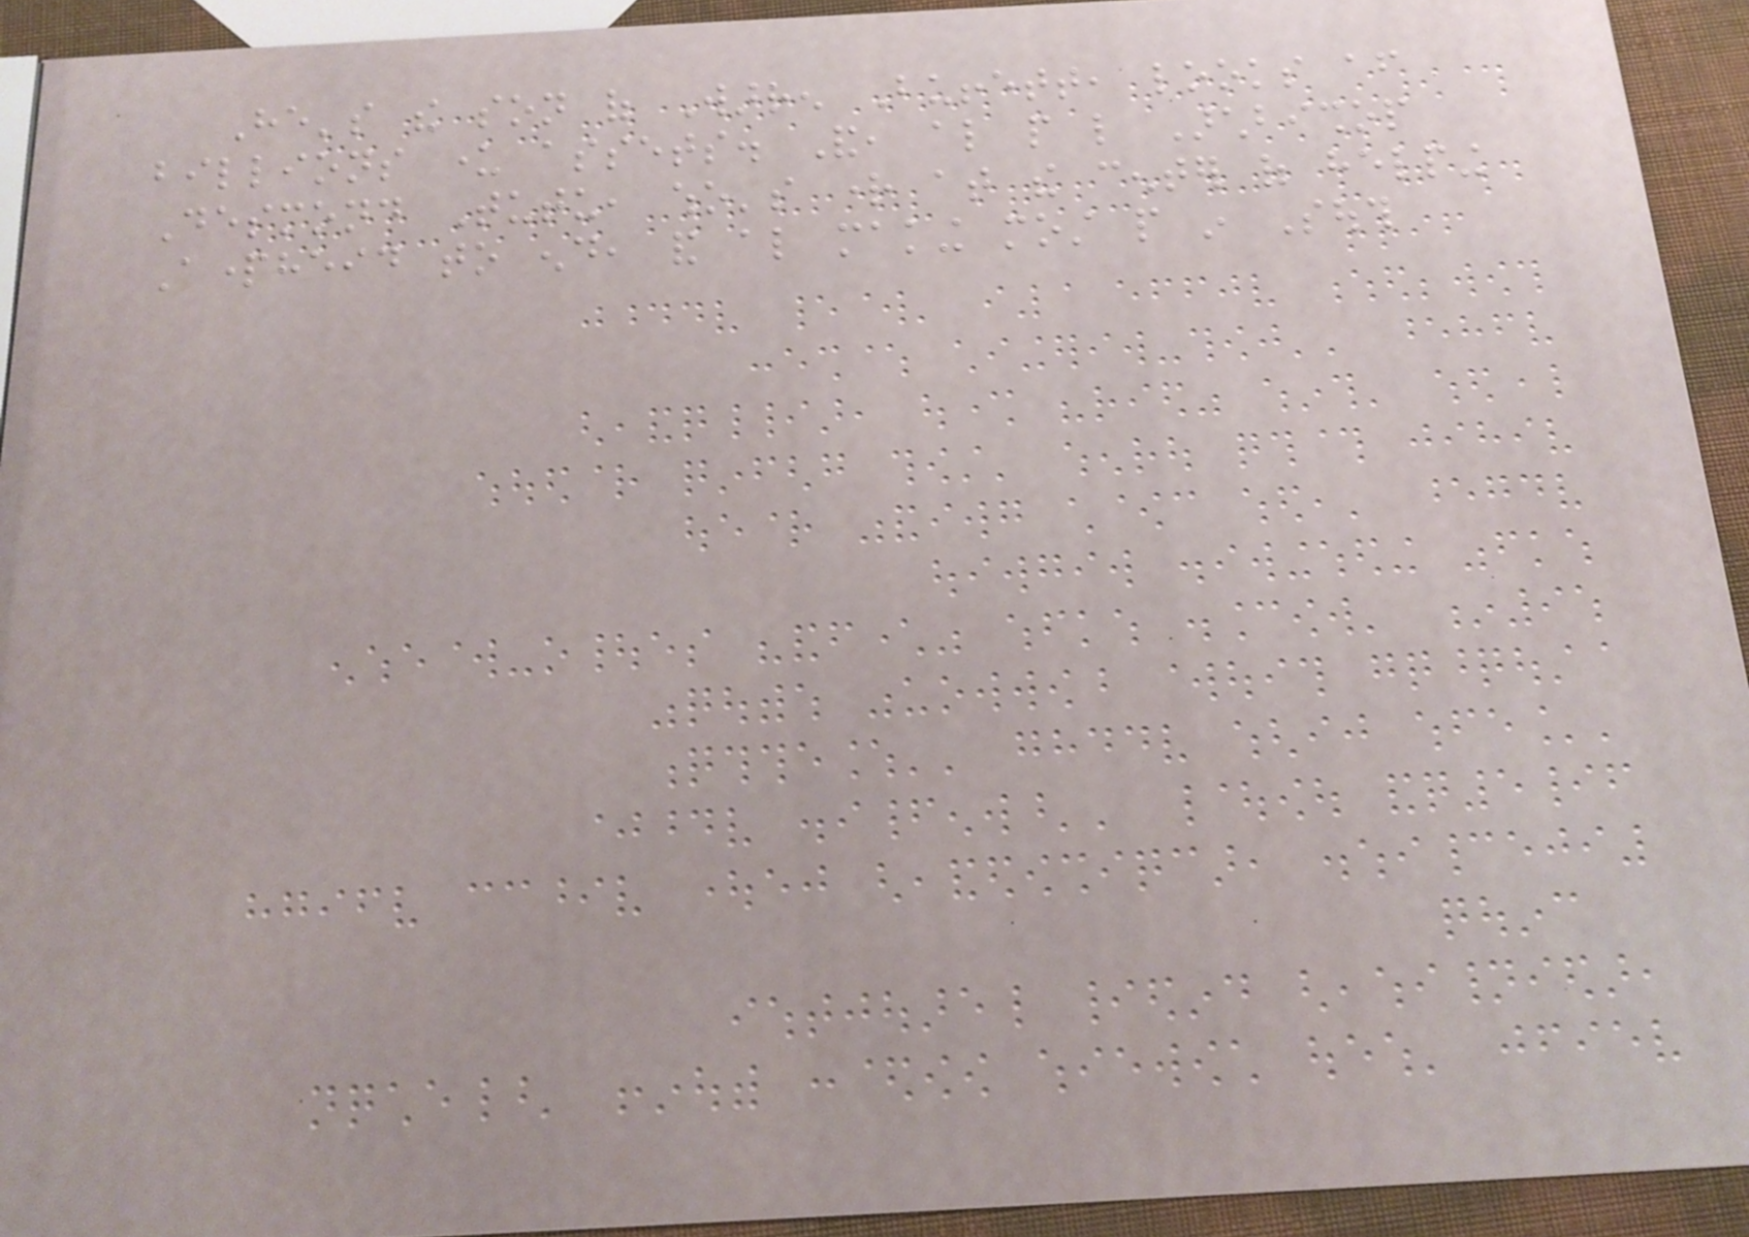He's the son of Warren Buffett, looks after
billions under assets. And, also people like Archbishop
Desmond Tutu, who's right at the center of helping
Apartheid to end, and also making most people in South
